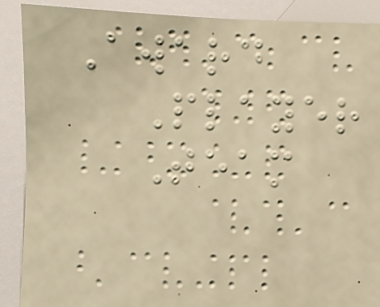Award
Player
Team
